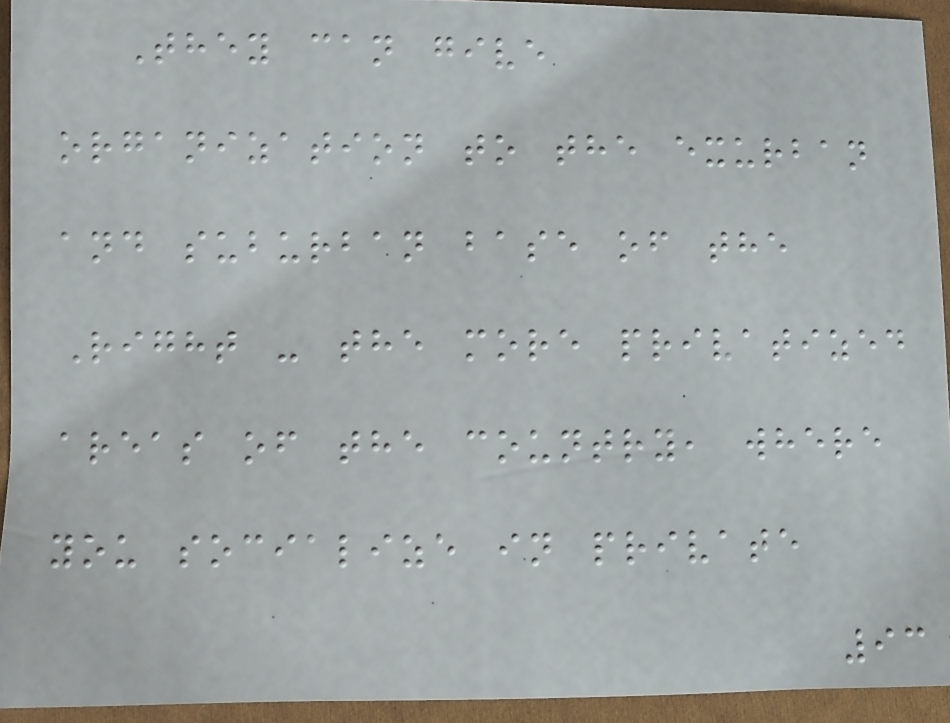They can give
organization to the exurban
and suburban base of the
Right - the more privatized
areas of the country, where
you socialize in private
93
